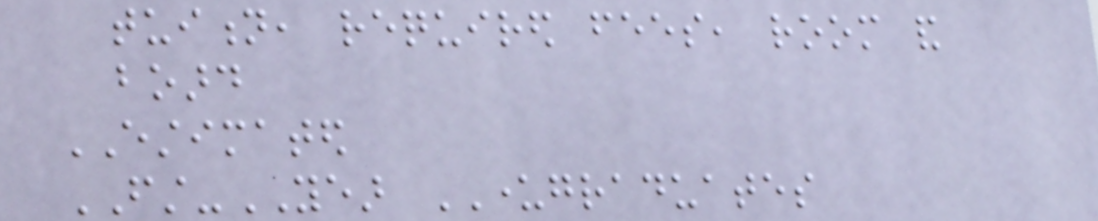tuition, required fees, room and
board
ESTIMATED
FIRST-YEAR UNDERGRADUATES
